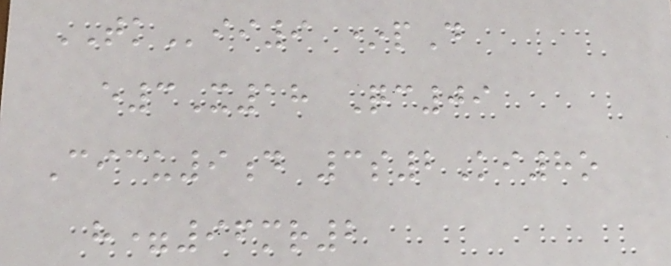TKii9 *pD
e3X18 Qc09
Cicu9d 3s2Ki8o
h=96mr2
